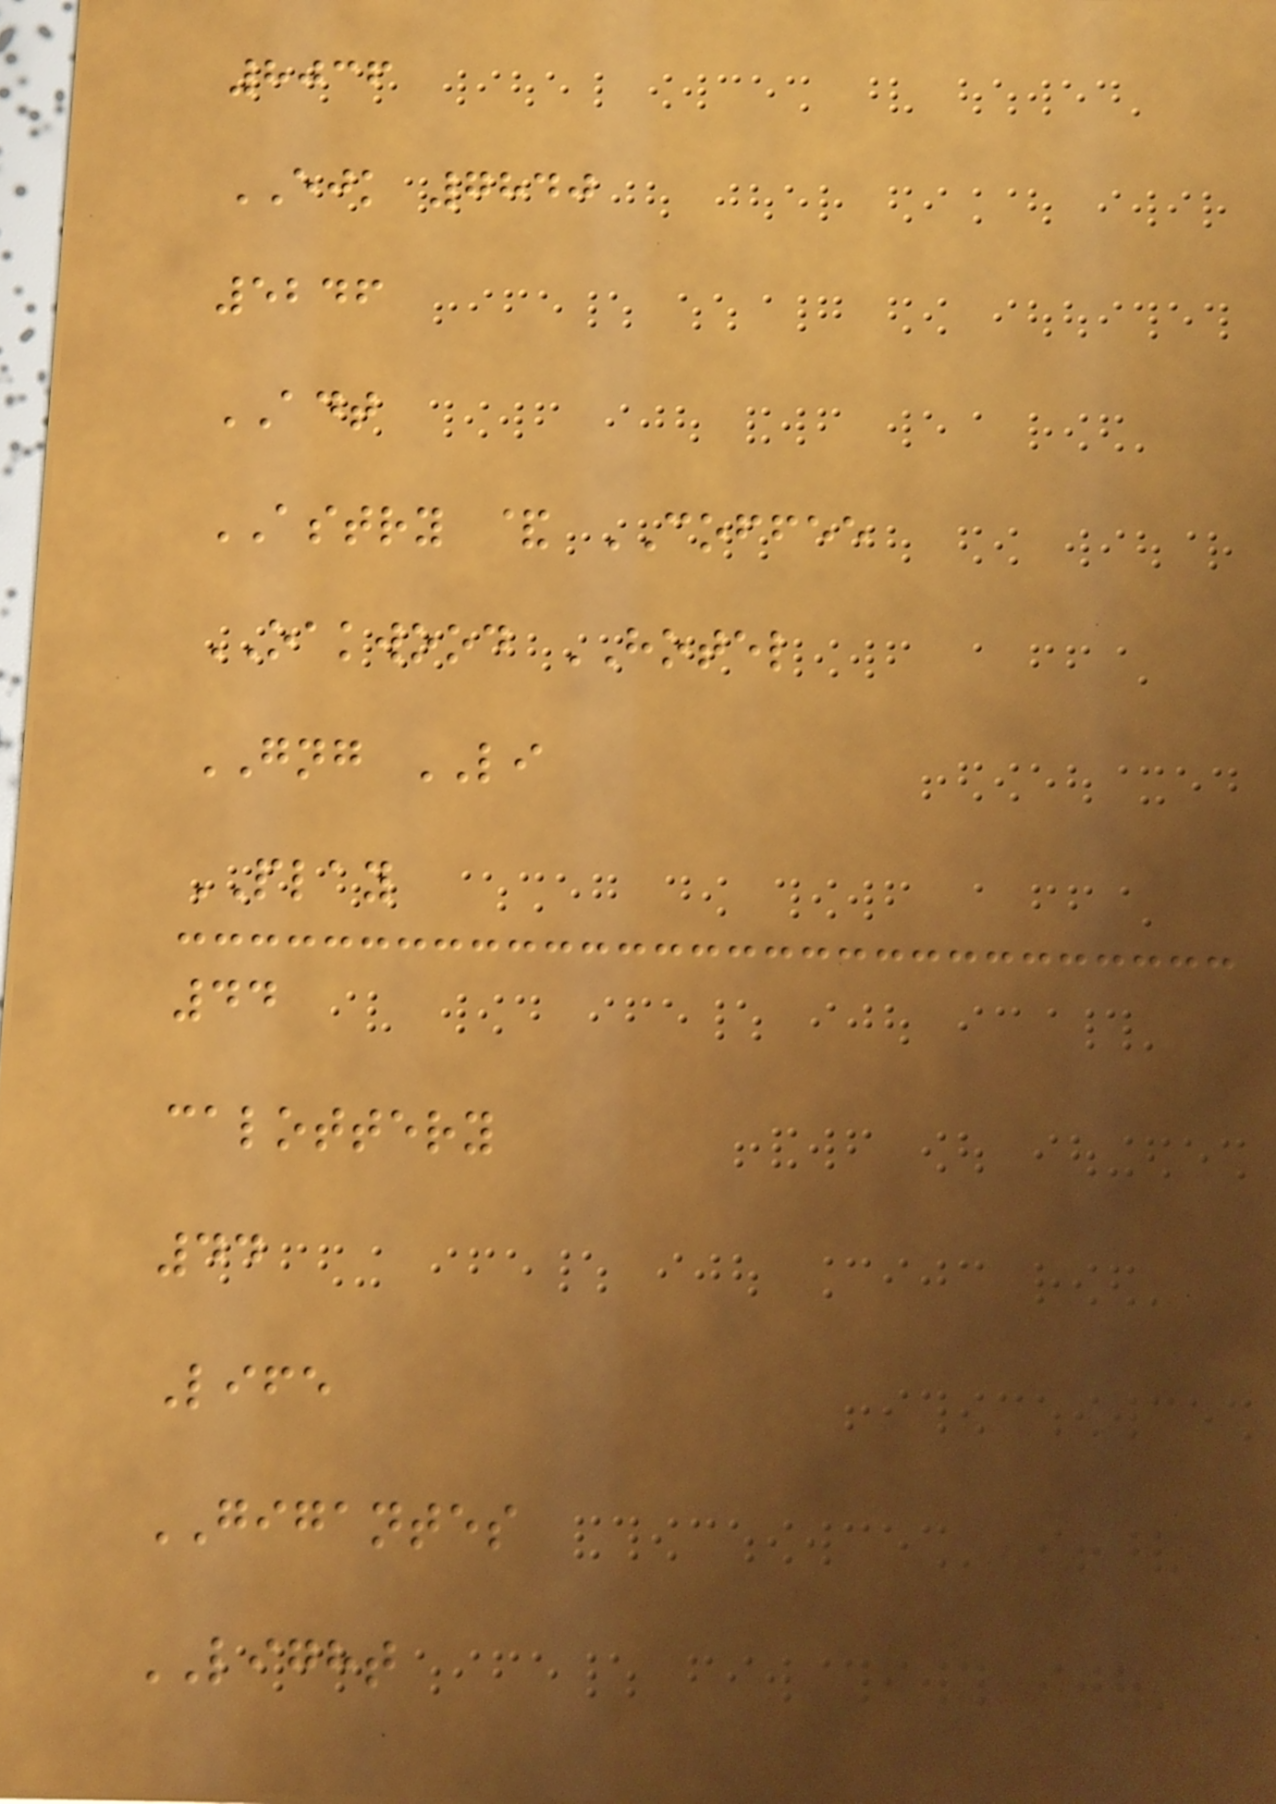8036
EJK 7840
5246
ADT
ASTRY & COFFEE
OAKWOOD HOTEL
GNG LI
PLAY
44
calottery
44
Life
GIGANTES
LIGHT
